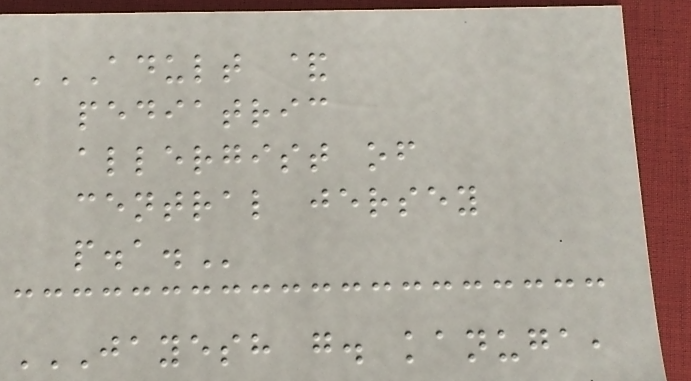ADULT &
PEDIATRIC
ALLERGIST OF
CENTRAL JERSEY
P.A.
JAYESH G. KANUGA,
